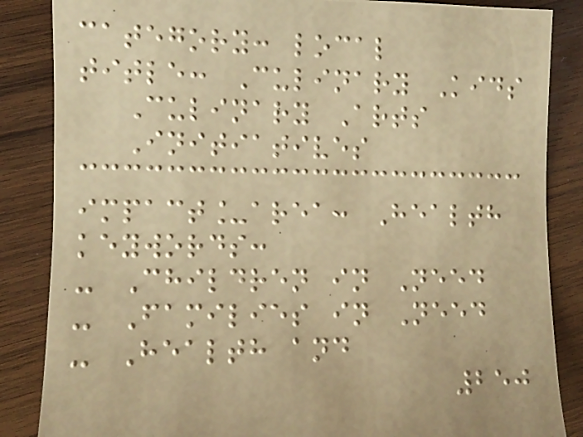category: local
title: Culinary Kids
Culinary Arts
Initiatives
impact_area: Health
keywords:
- Children in Need
- Families in Need
- Health and
250
